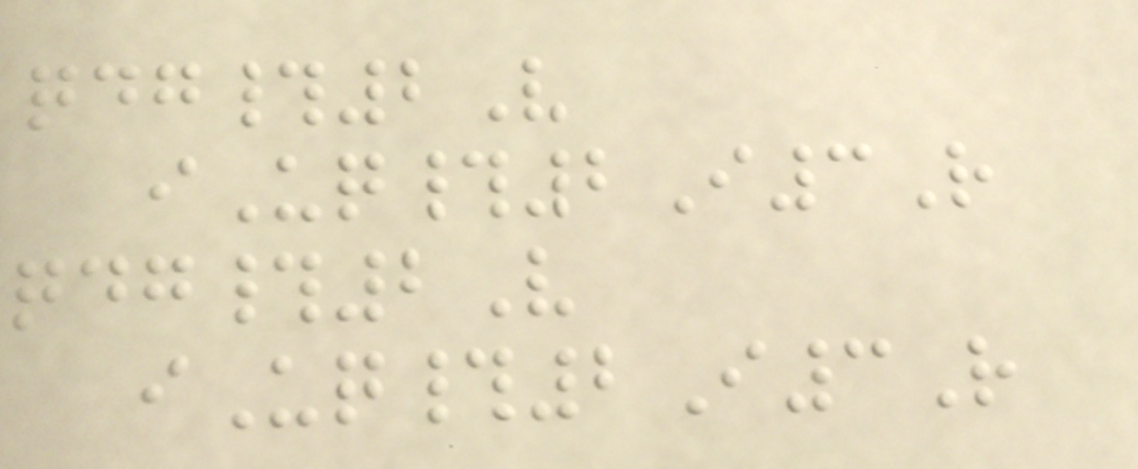qdg#2V
iUq#2I3R
qdg#2V
iUq#2I3R
